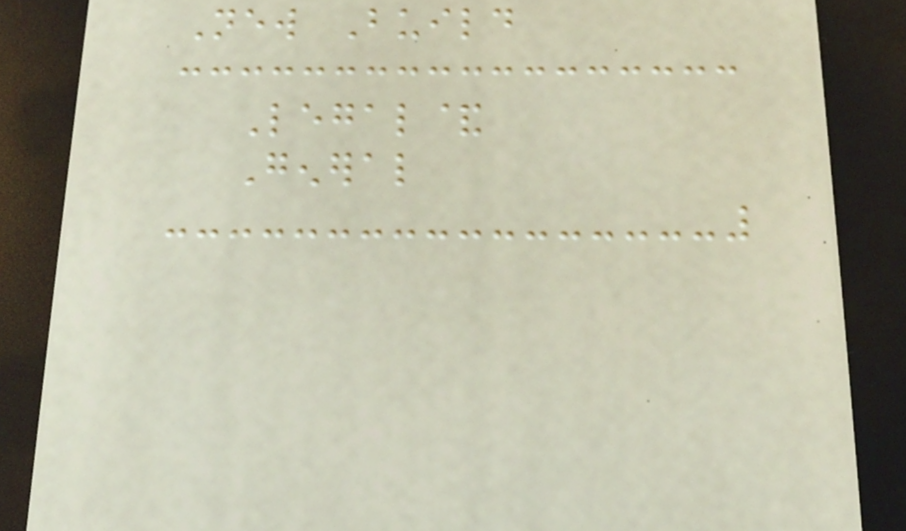New Build
Legal&
General
